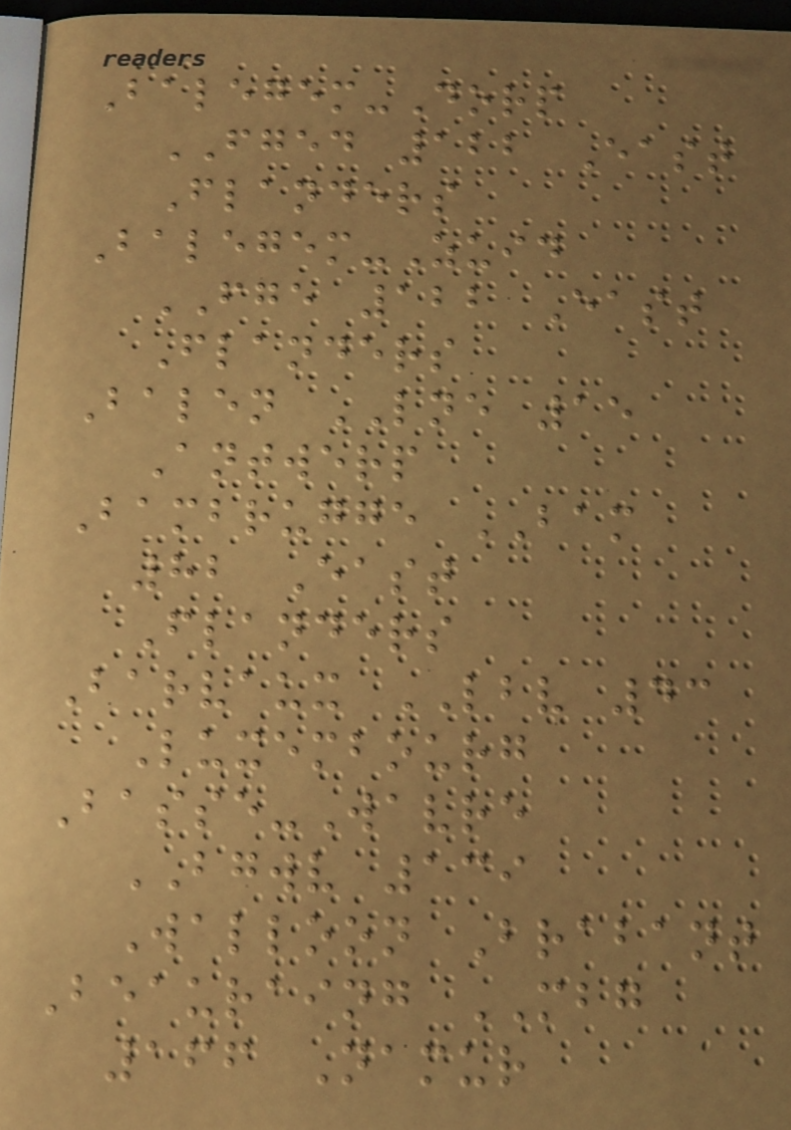Balegem-Dorp
FGED 122 East
Flanders
Balegem-Zuid
FGE 122 East
Flanders
Balen LNE 15
Antwerp
Bambrugge BAM
82 East
Flanders
Barvaux LBV 43
Luxembourg
Basse-Wavre
BGWV 139
Walloon Brabant
Beauraing MBG
166 Namur
